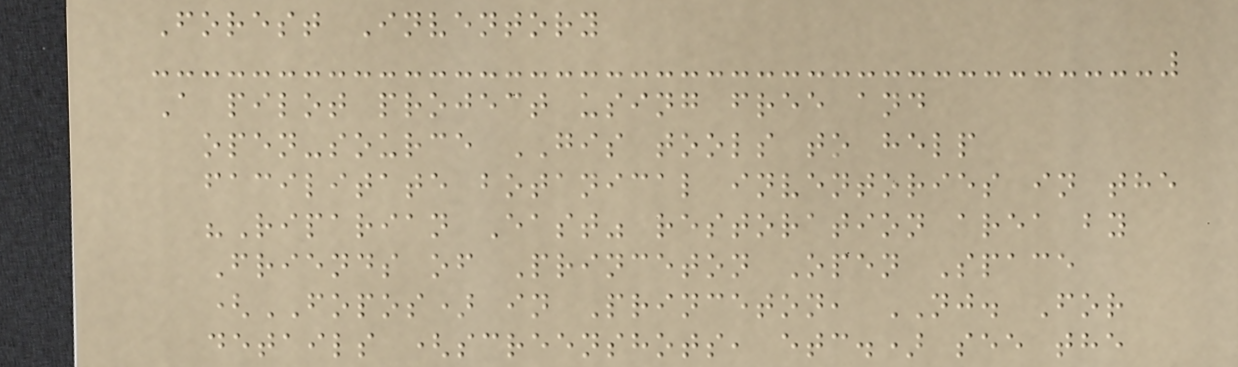Forest Inventory
A pilot project using free and
open-source GIS tools to help
facilitate botanical inventories in the
"Riparian East" restoration area by
Friends of Princeton Open Space
(FOPOS) in Princeton, NJ. For
details (screenshots, etc.) see the
